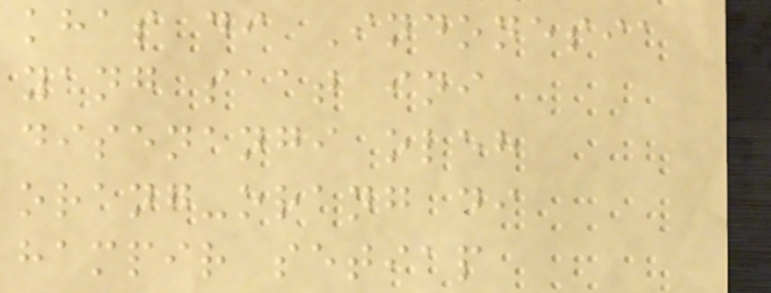khas di Indonesia
yang saat ini
disenangi oleh
orang-orang di
hampir setiap
